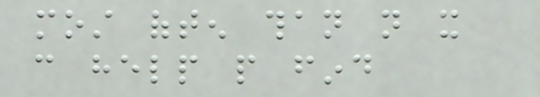most often than not it
can help people find
